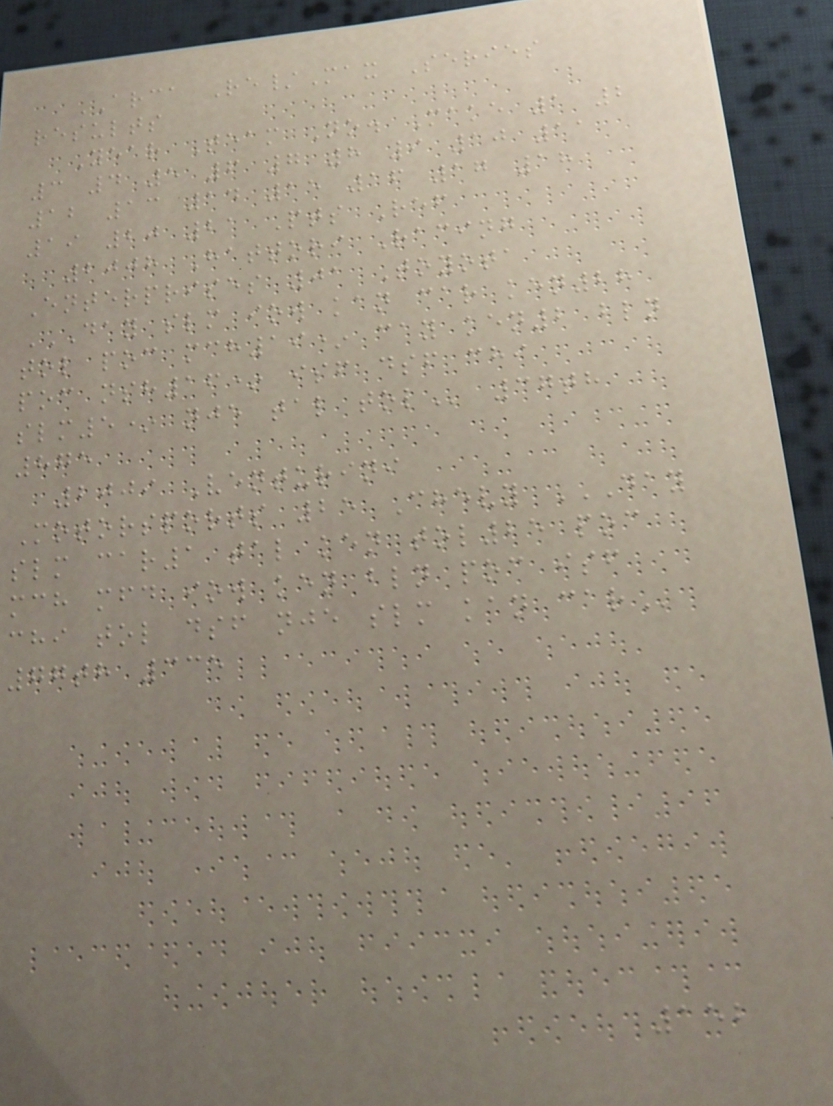ARCA Re/Max Series
results
Year Team No. Make 1 2
3 4 5 6 7 8 9 10 11
12 13 14 15 16 17 18
19 20 21 Pts Ref
2008 Hattori Racing
Enterprises 01 Toyota
DAY SLM IOW KAN CAR KEN28
TOL POC MCH19* CAY KEN2 BLN
POC NSH16* ISF DSF CHI
SLM5* NJE TAL TOL 37th
875
2009 Venturini
Motorsports 25 Chevy DAY
SLM CAR1 TAL KEN TOL25 POC
MCH MFD IOW KEN BLN POC ISF
CHI TOL DSF NJE SLM KAN CAR
77th 335
152
